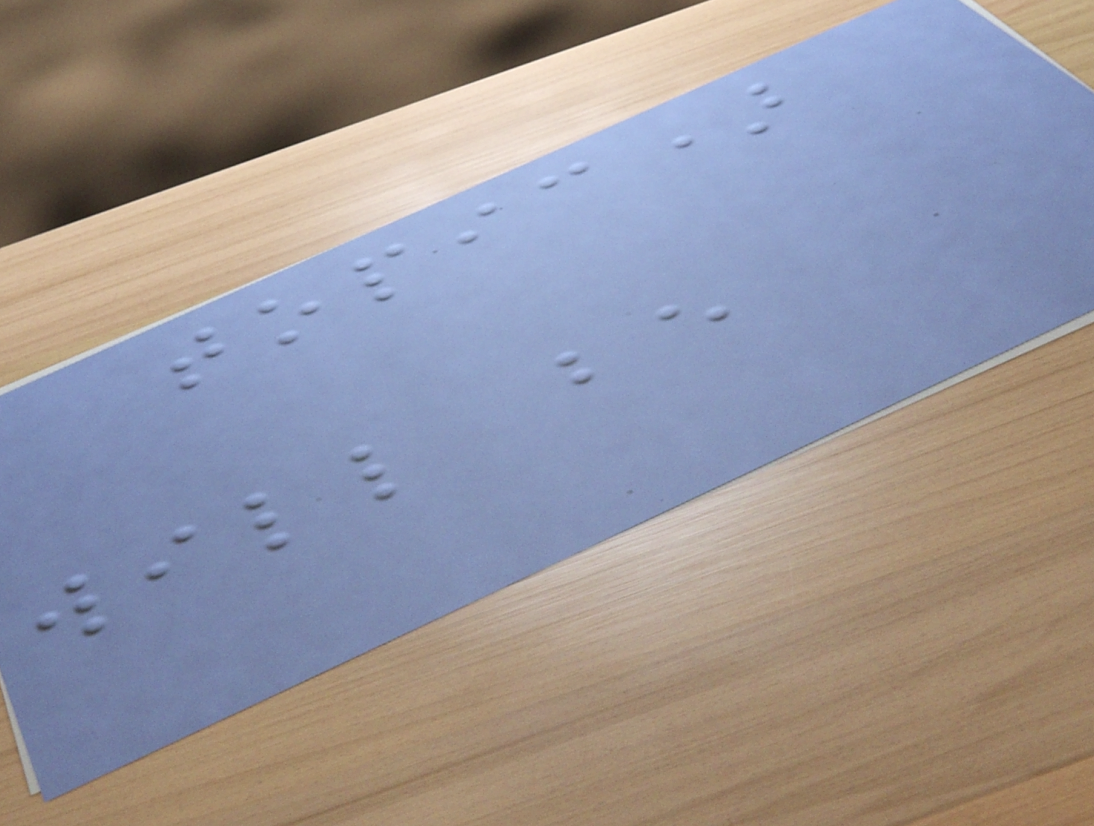topic)
will be
